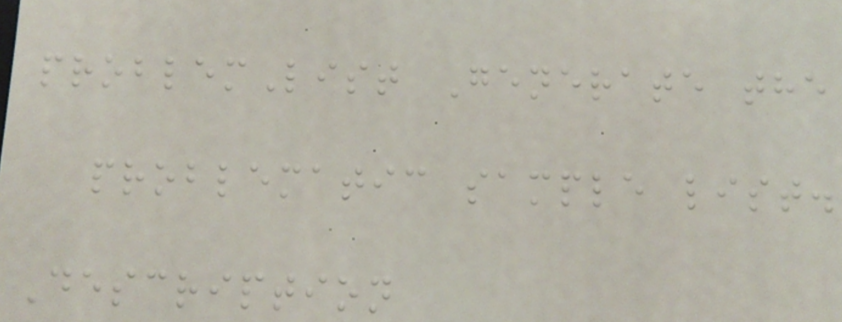problemList Generate the
problematic sample list.
Description
